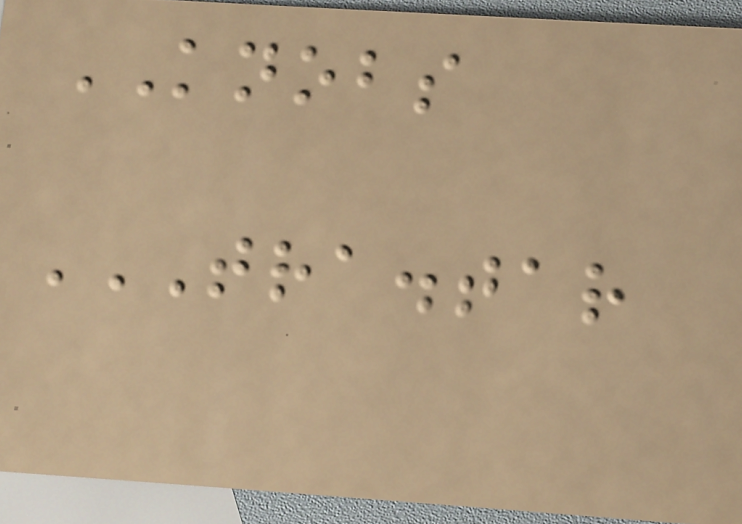KNOBS
TRA.TAR
